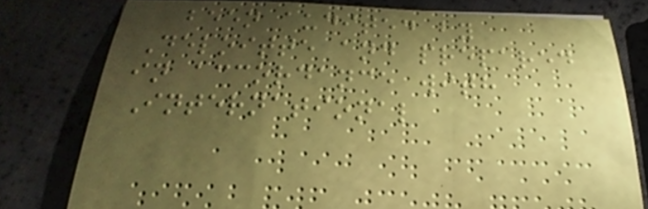been audited by
Deloitte and prepared
in accordance with
International
